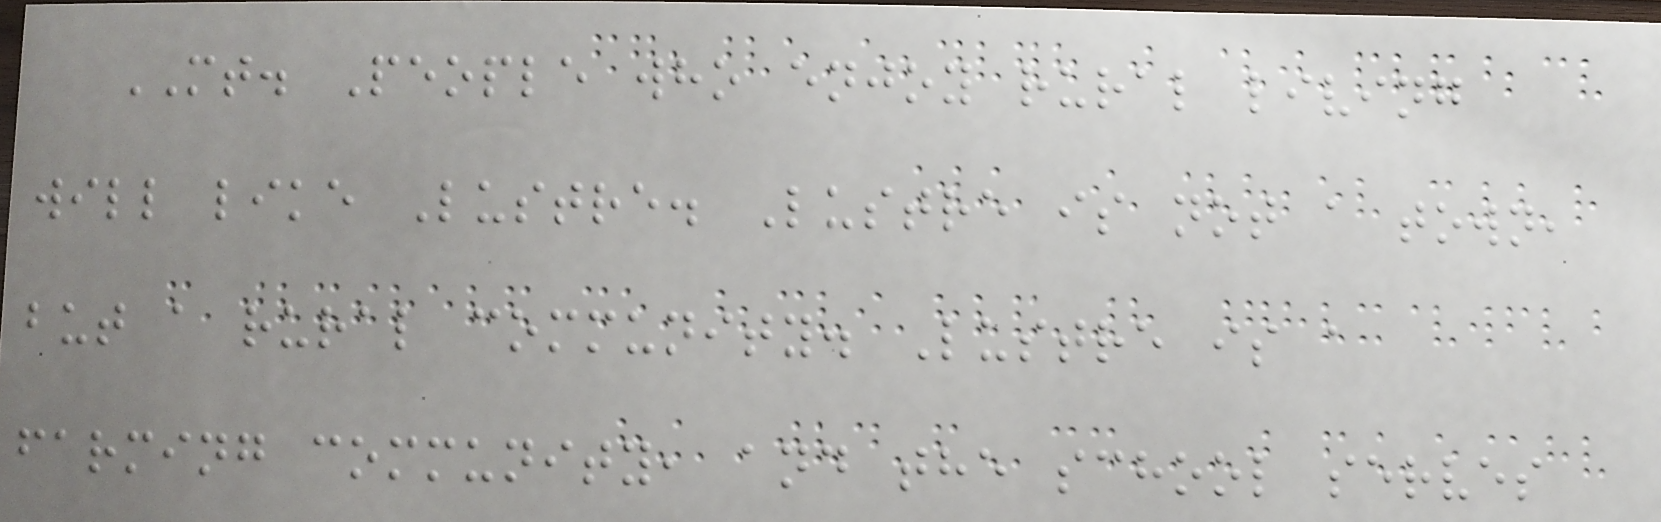MT. People who enjoy rural living
will like Lustre. Lustre is not a town,
but a rural community. Lustre is a
farming community, and the school serves
